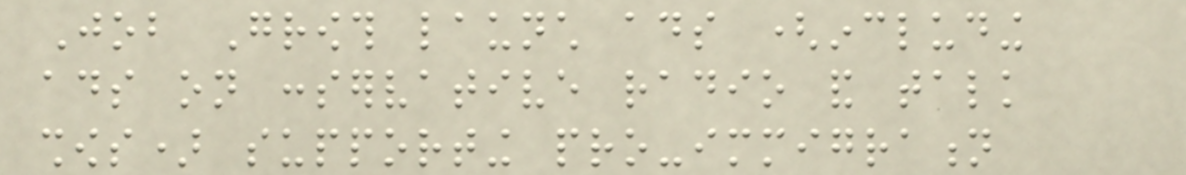Job Growth launch ads (including
ads on conservative radio and talk
shows) supporting pro-immigration
